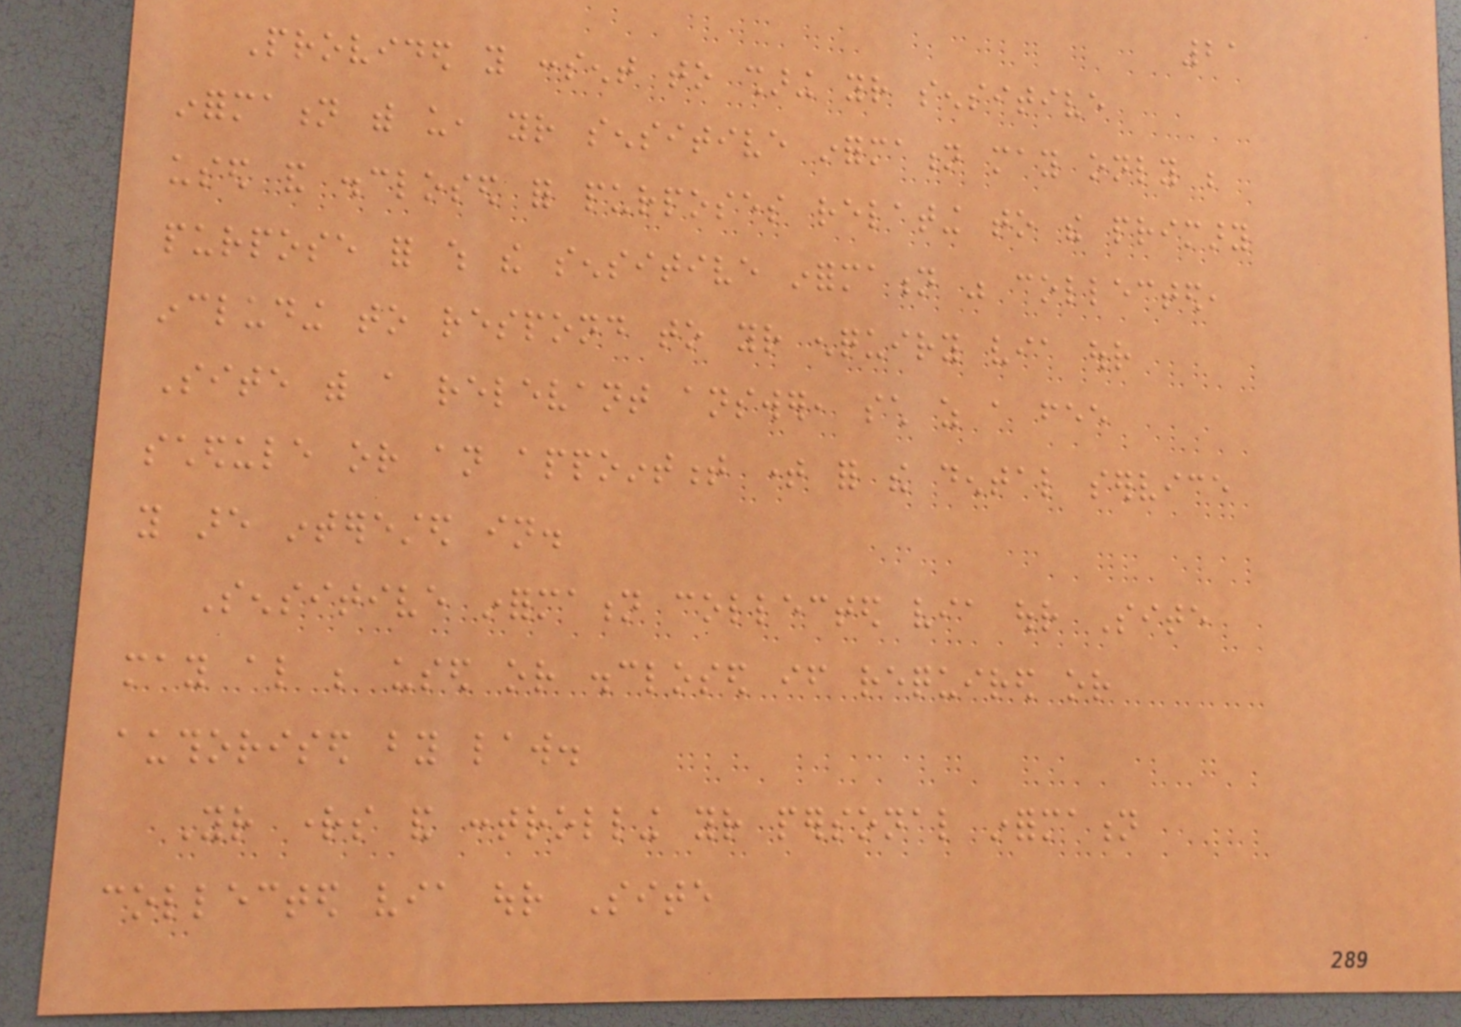21
Provided you consent to sharing your sensitive
information with us, your sensitive information may only be
used and disclosed for purposes relating to the primary
purpose for which the sensitive information was collected,
including to respond to your enquiry via our
Site with a relevant answer, such as a fee
schedule or an appointment time for the dental service
you are interested in.
Sensitive information collected via our Site
may also be used or disclosed if required or
authorised by law.
Your rights and controlling your personal information
collected via our Site
